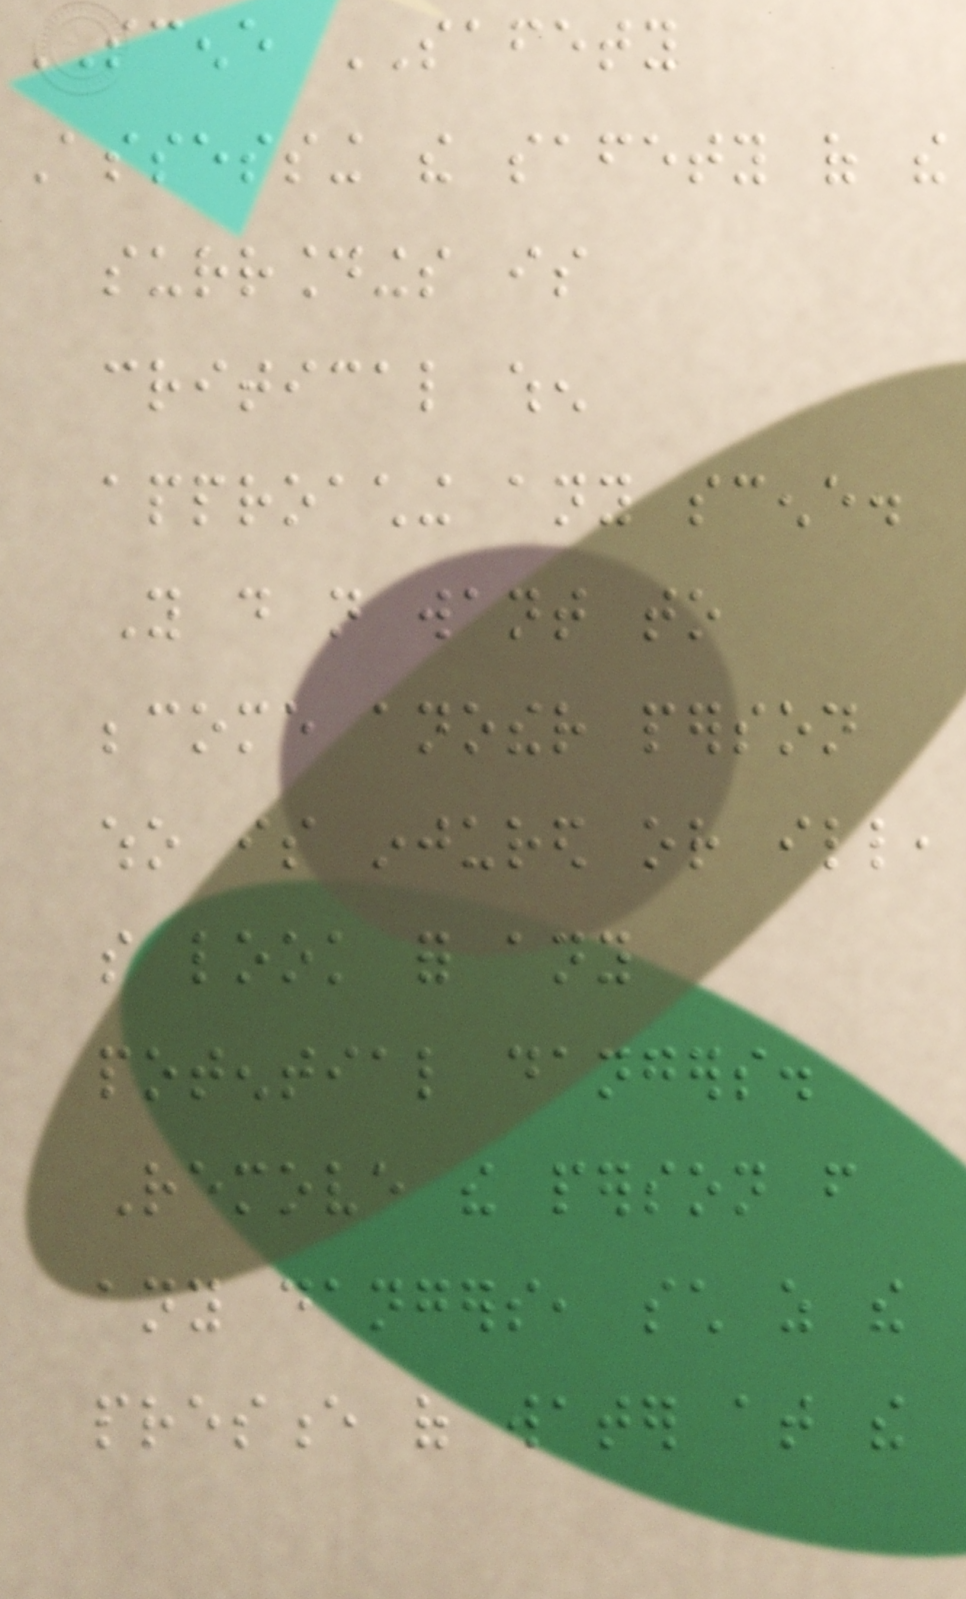SCENE SAFETY
Assessing the safety of the
surroundings is
critical when
approaching any scene.
You do not want to
become another person
who is injured or ill,
so look for any
potential dangers.
Remove the person from
any dangers, such as the
presence of water at the
